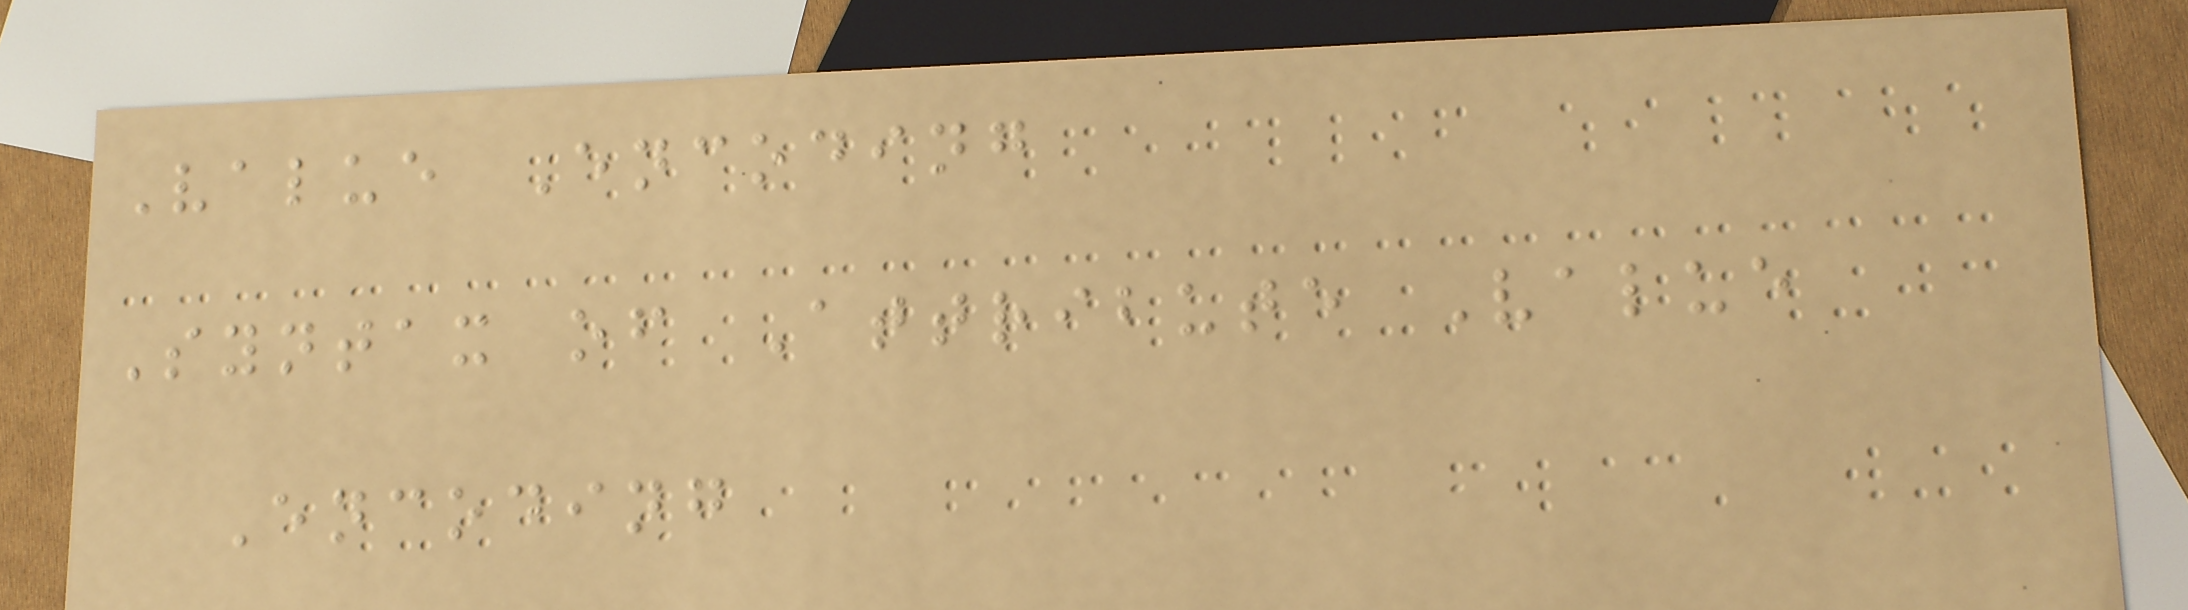Value Encoding
Syntax of Attribute Value
Encoding
